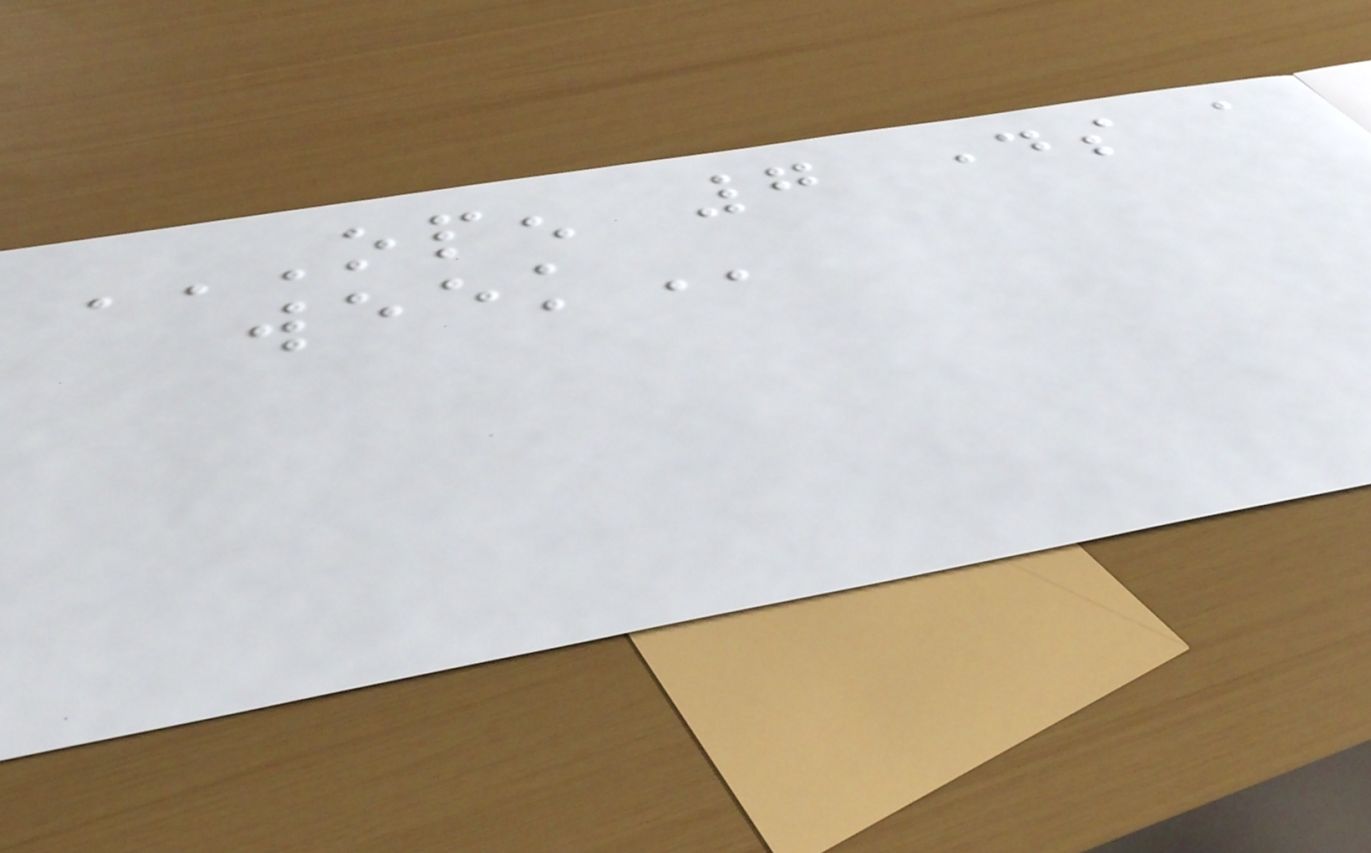OPEN 7 DAYS A
WEEK
